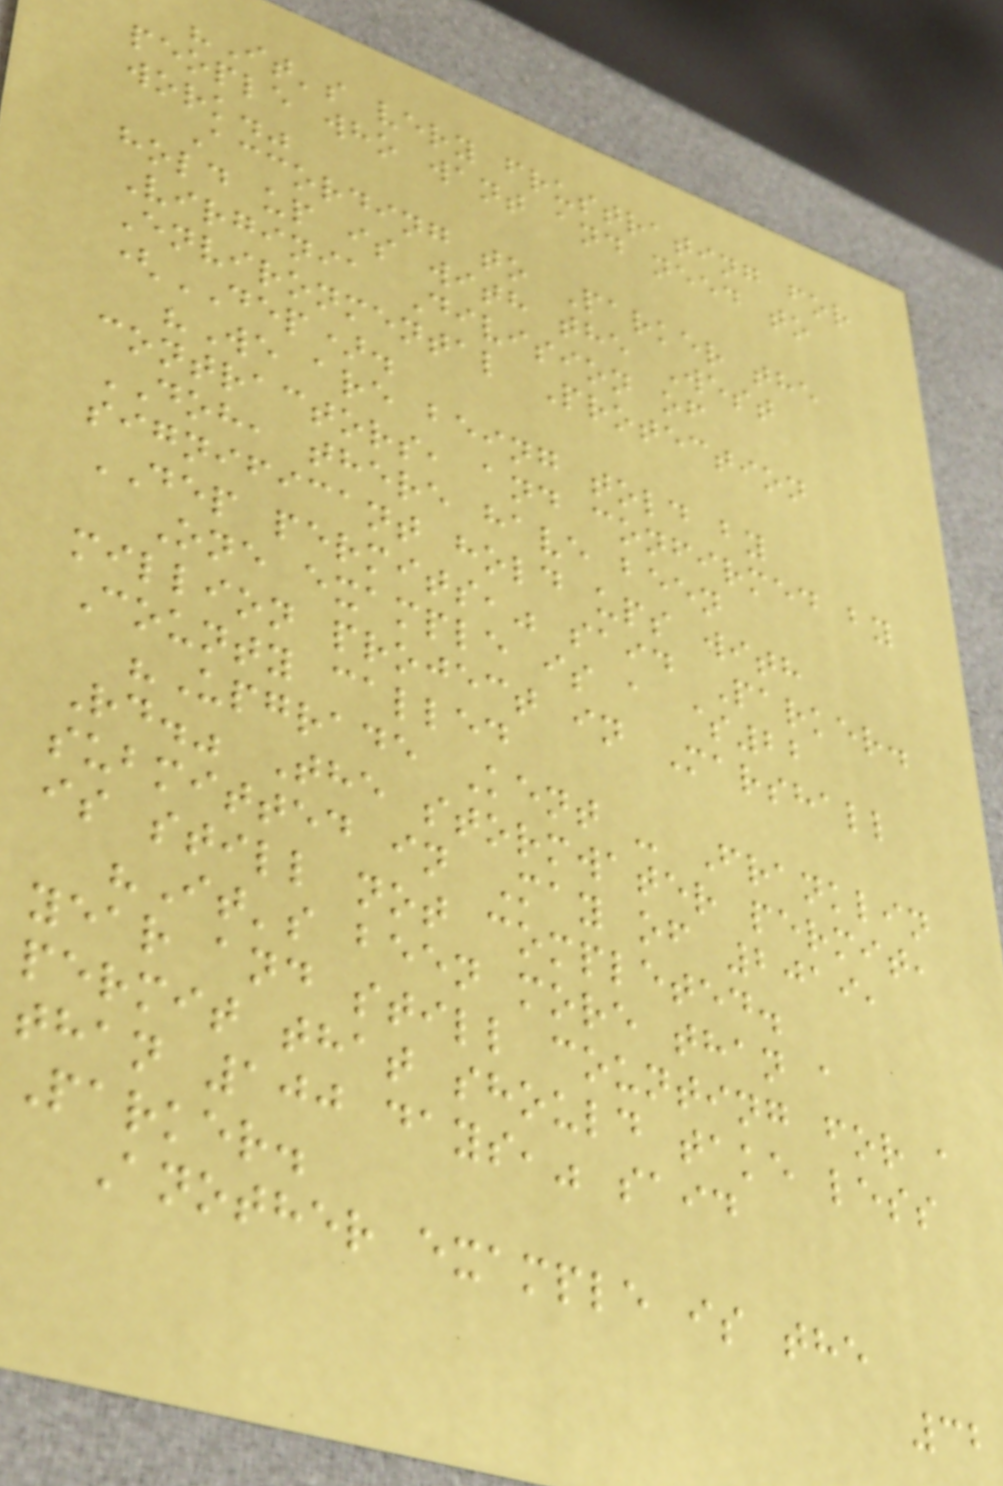"It's very frustrating for
people who want and need to
work."
According to Parker the
hold up is with the West
Virginia Division of
Environmental Protection
(DEP).
"We are being told by
contractors, and confirmed by
DOH, there have been
significant hold ups with
DEP permits," said Parker.
One example is a $22
million project in Marshall
County called
"Upgrade Kent - Franklin
Rd." The stormwater permit,
submitted in May of 2019,
is still not completed.
"It's been more than a
year and still counting for a
permit that should take less
than 100 days," said
Parker.
Another example is the
32
